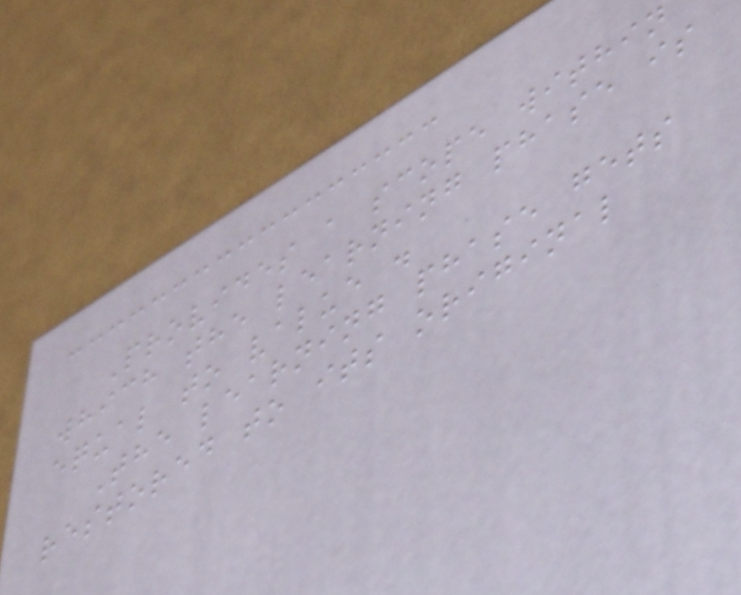Provides a scope within
which the learning phase is
equal to value .
The learning phase gets
restored to its original
